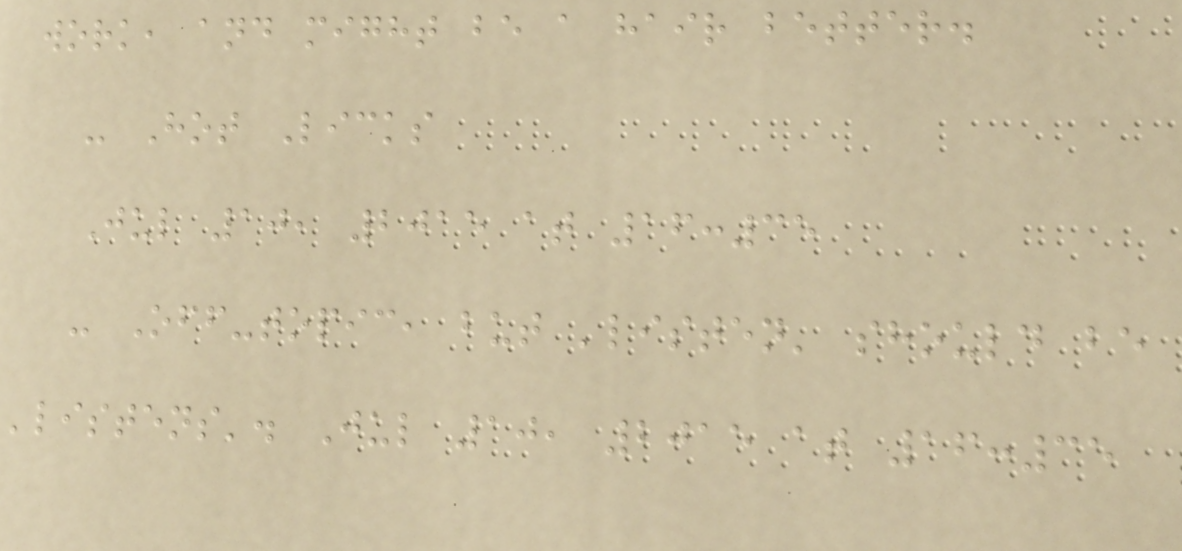work, and might be a hair better.
- Hot Licks
Jul 10, 2015 at 16:35
- Off-topic, but 'listen' should be
'listens'. Jul 10, 2015 at 16:35
